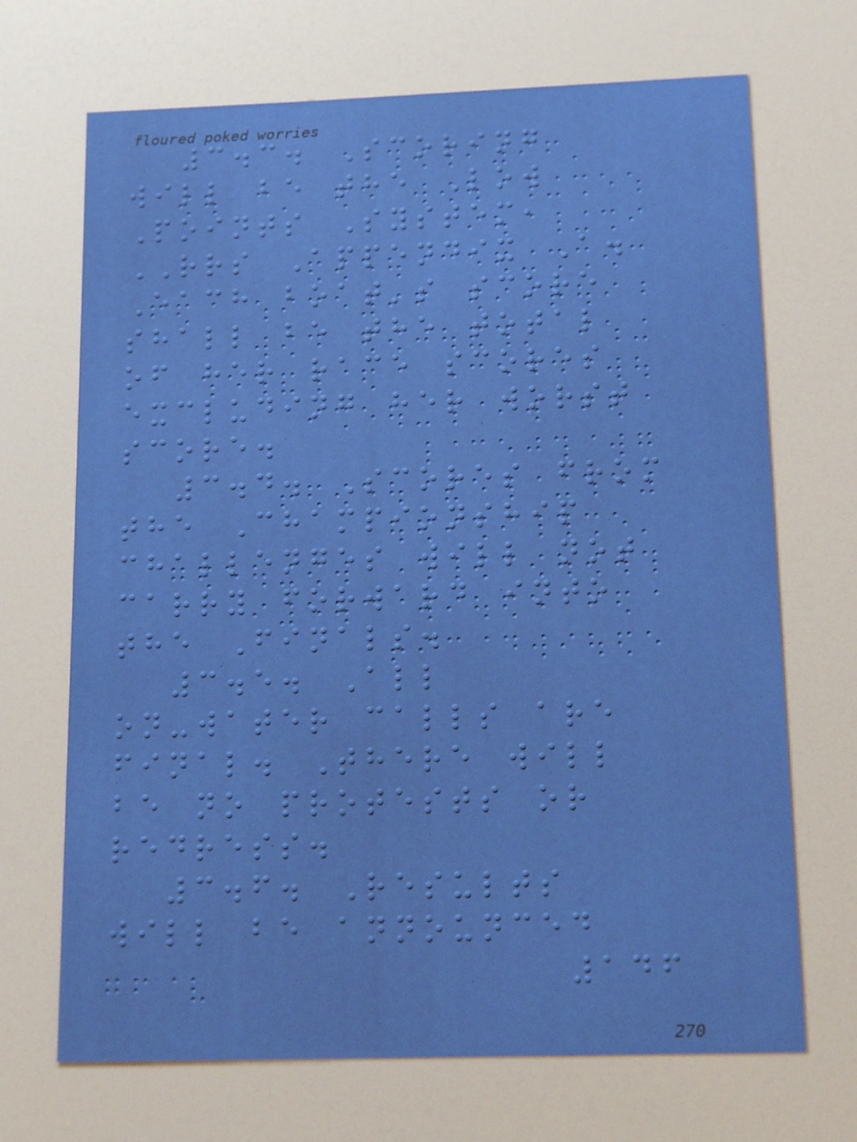3.3. Scoring
will be the Low
Points System,
RRS Appendix A.
Each boat's score
shall be the total
of her race scores
excluding her worst
score.
3.4. Scores from
the Championship
challenges will not
carry forward into
the Finals.
3.5. All
on-water calls are
final. There will
be no protests or
redress.
3.6. Results
will be announced
146
